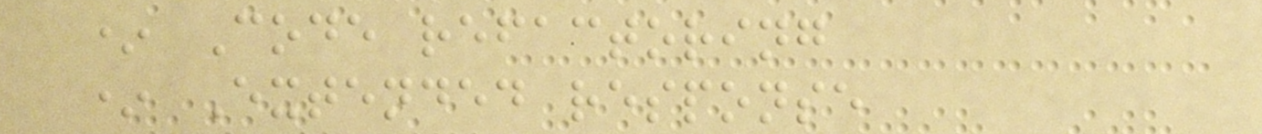* Code refactoring
* Extended response
